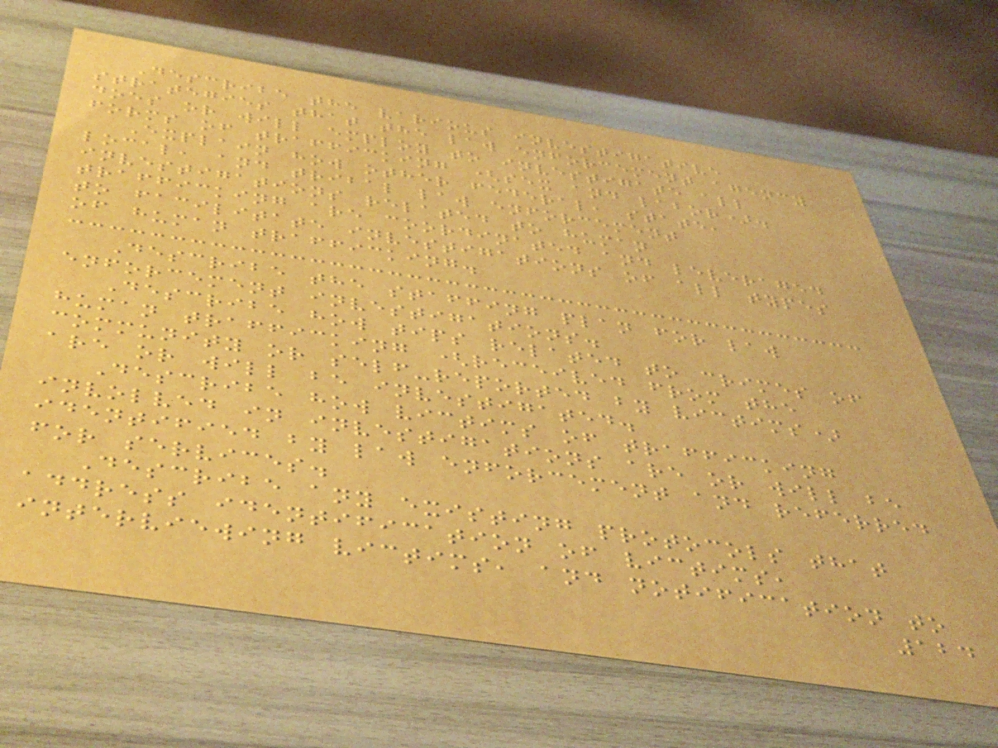Describe the various investigative
strategies that the law enforcement agency
does or will employ to investigate all
forms of trafficking (sex and labor).
Explain how other federal, state,
local, and tribal law enforcement
investigations related to human
trafficking are coordinated and leveraged
to facilitate investigations of all types
of human trafficking.
Describe the staffing plan for law
enforcement investigations.
Describe how tips related to crimes of
human trafficking (received from the
community or self-reported by victims)
are or will be investigated.
Describe how victims of trafficking
involved in investigations are or will be
identified by law enforcement and referred
for services.
Describe any existing protocols that
address identification of victims,
interviewing victims, and notification to
124
